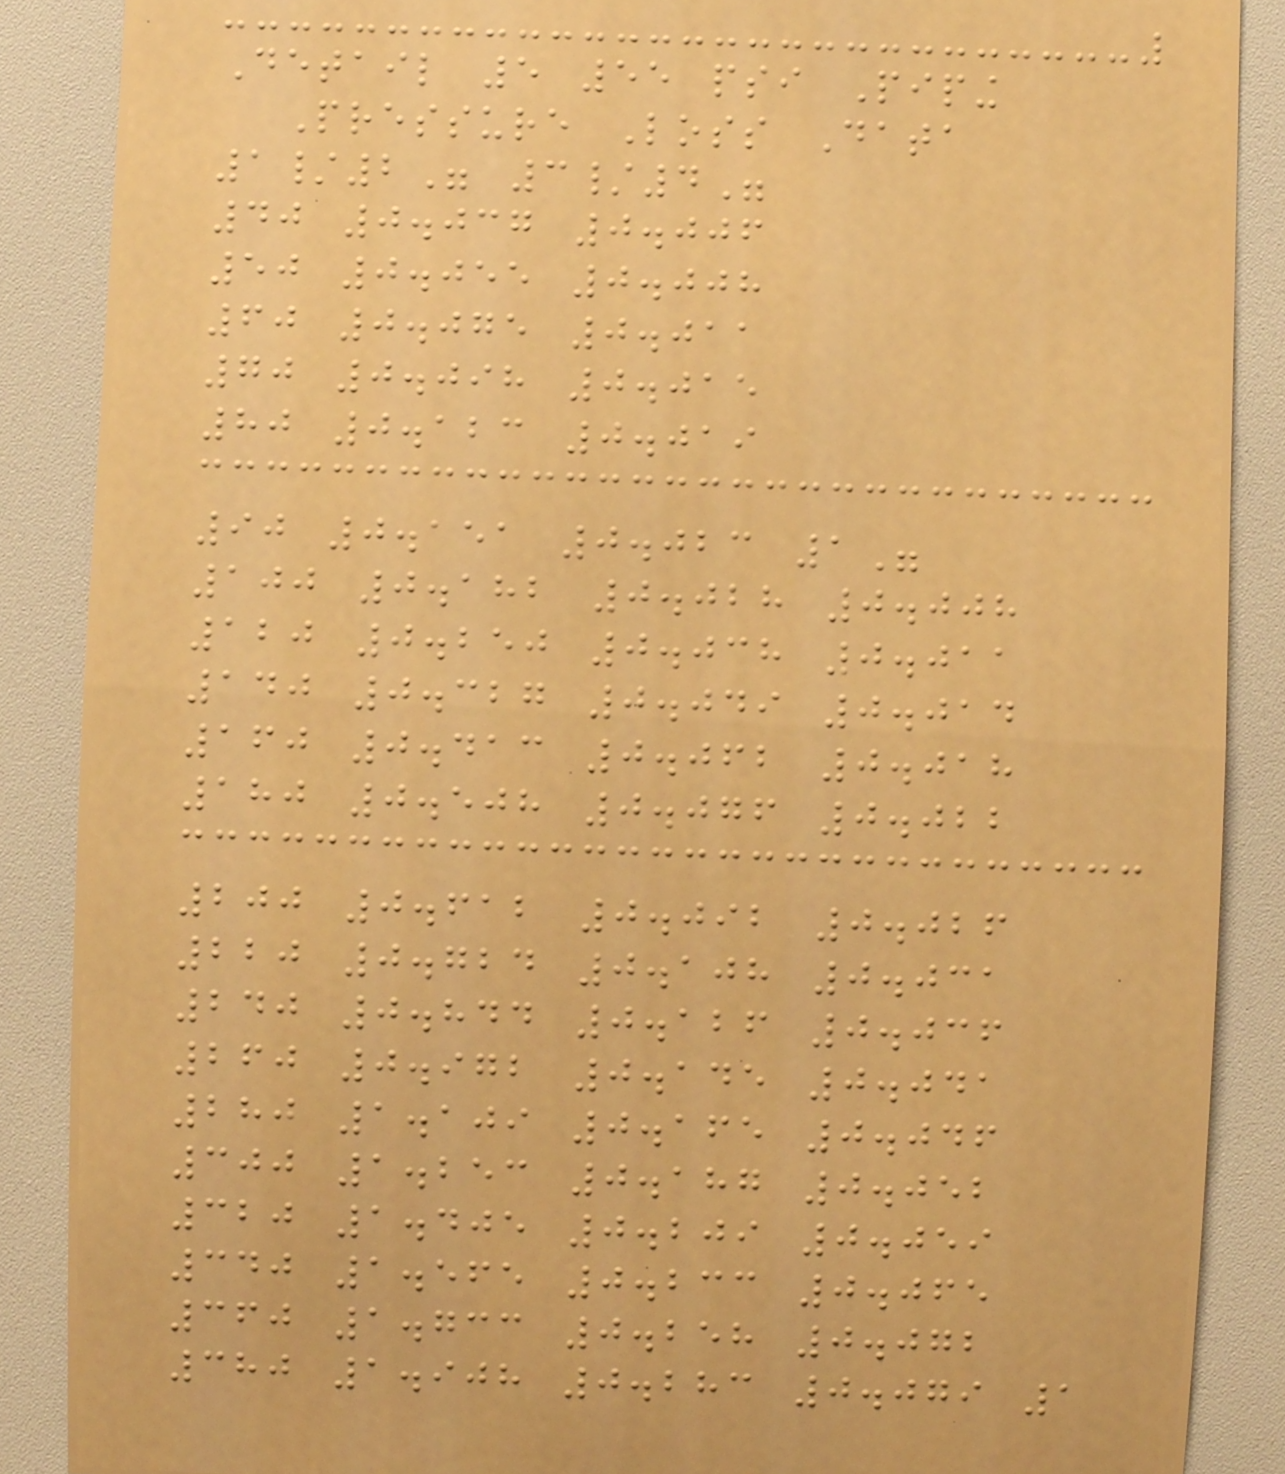Detail 5 55 psi Piping
Pressure Loss Data
1/2" 3/4"
40 0.037 0.006
50 0.055 0.008
60 0.075 0.011
70 0.098 0.015
80 0.123 0.019
90 0.151 0.023 1"
100 0.182 0.028 0.008
120 0.250 0.038 0.011
140 0.327 0.049 0.014
160 0.413 0.062 0.018
180 0.508 0.076 0.022
200 0.612 0.092 0.026
220 0.724 0.108 0.031
240 0.844 0.126 0.036
260 0.972 0.145 0.041
280 1.109 0.165 0.046
300 1.253 0.187 0.052
320 1.405 0.209 0.059
340 1.565 0.233 0.065
360 1.733 0.258 0.072
380 1.908 0.283 0.079 1
